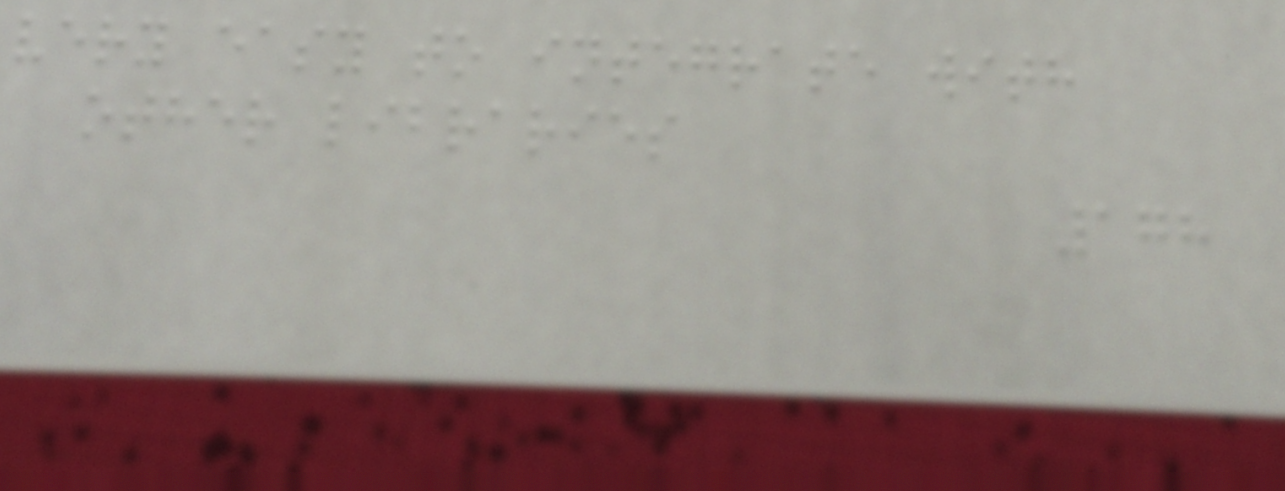very easy to integrate with
other libraries
178
